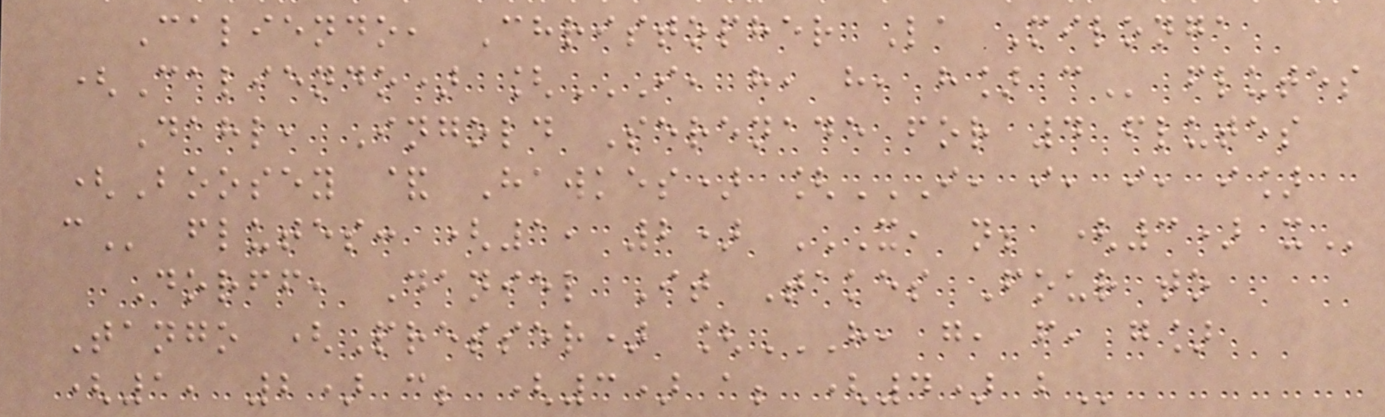Caliendo, Christopher La Milonga
(Caliendo) [I, H, H, H] C flutes
Dahl, Ingold Serenade for 4 flutes
(Boosey & Hawkes) [I, I, I, I]
C flutes: (1, 2) X, N; (3) X
Dorff, Daniel It Takes Four to
Tango (Presser) [H, G, F, G]
(1, 2) C; (3) A; (4) B
